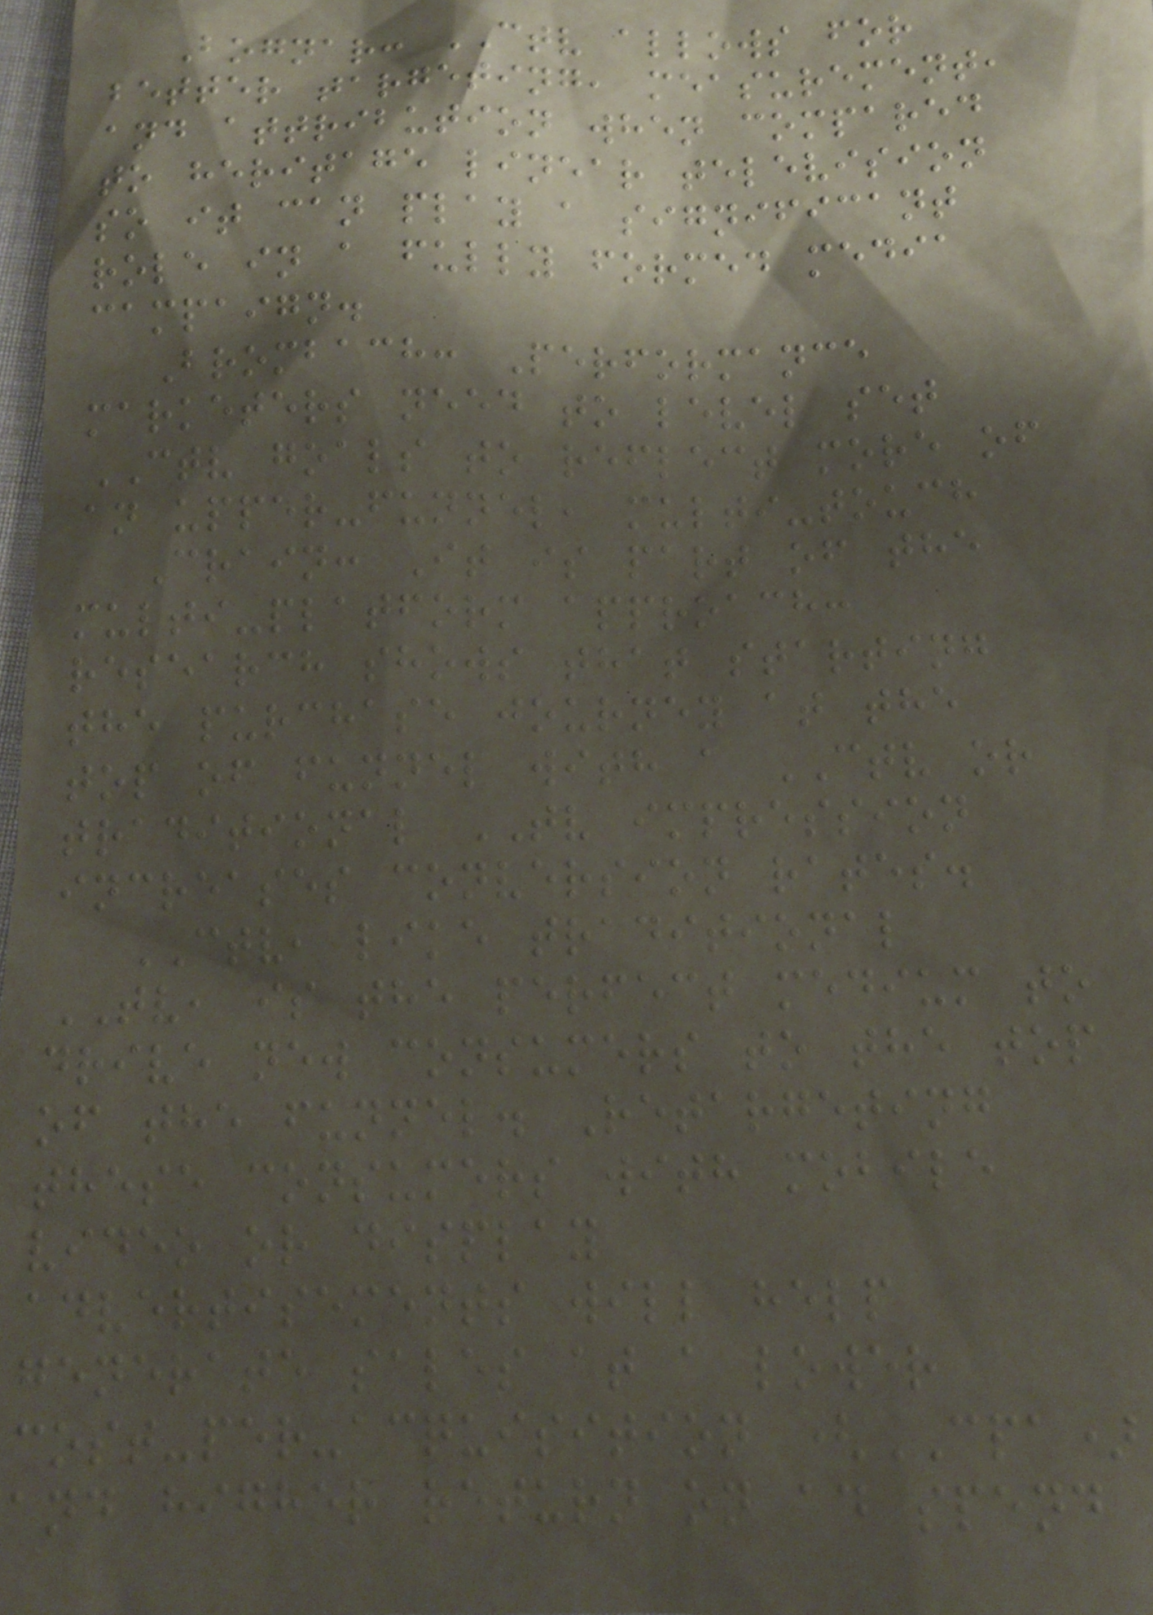Bognar: CTV allows for
better targeting, measurement,
and attribution when compared
to heritage linear television
so it can play a significant
role in a fully formed media
campaign.
Brombach: Performance
marketers need to level set
CTV goals to reflect more of
an upper-funnel, multi-touch
Crain: It is part of the
multi-platform approach:
research shows that starting
the purchase journey at the
top of funnel with a CTV or
traditional TV impression
increases conversion rates.
CTV, like traditional
TV, is the perfect medium to
drive new consumers to the top
of the funnel. Retargeting
these consumers with mobile
video or display
advertisements will help
generate sales at a lower
cost-per-acquisition (CPA)
and higher return on ad spend
